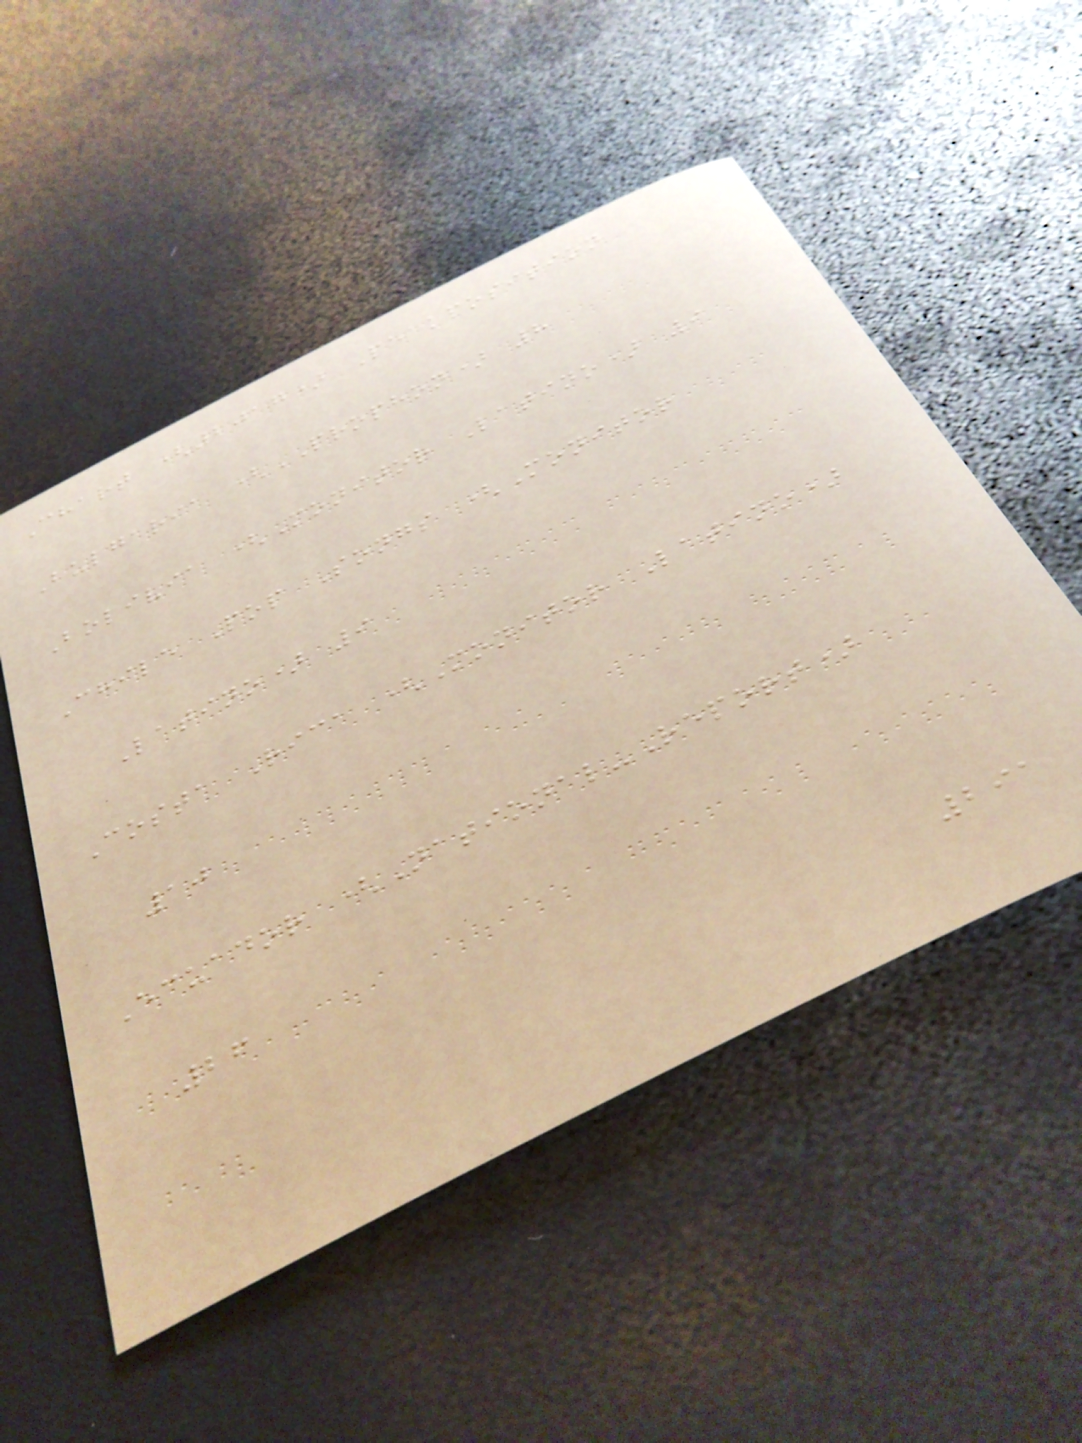Chart (2017) Peakposition
Bulgaria (PROPHON) 8
Bolivia (Monitor Latino) 9
Chile Pop Songs (Monitor
Latino) 9
Costa Rica (Monitor Latino)
10
Ecuador (National-Report)
26
291
